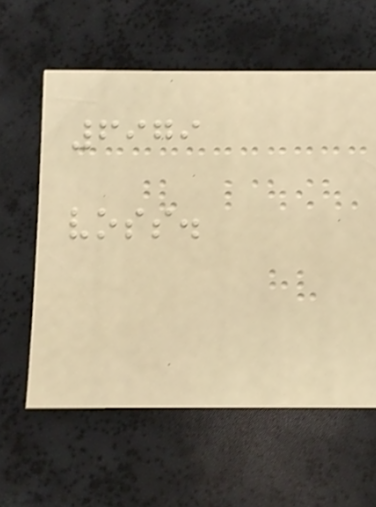6979
voss.
